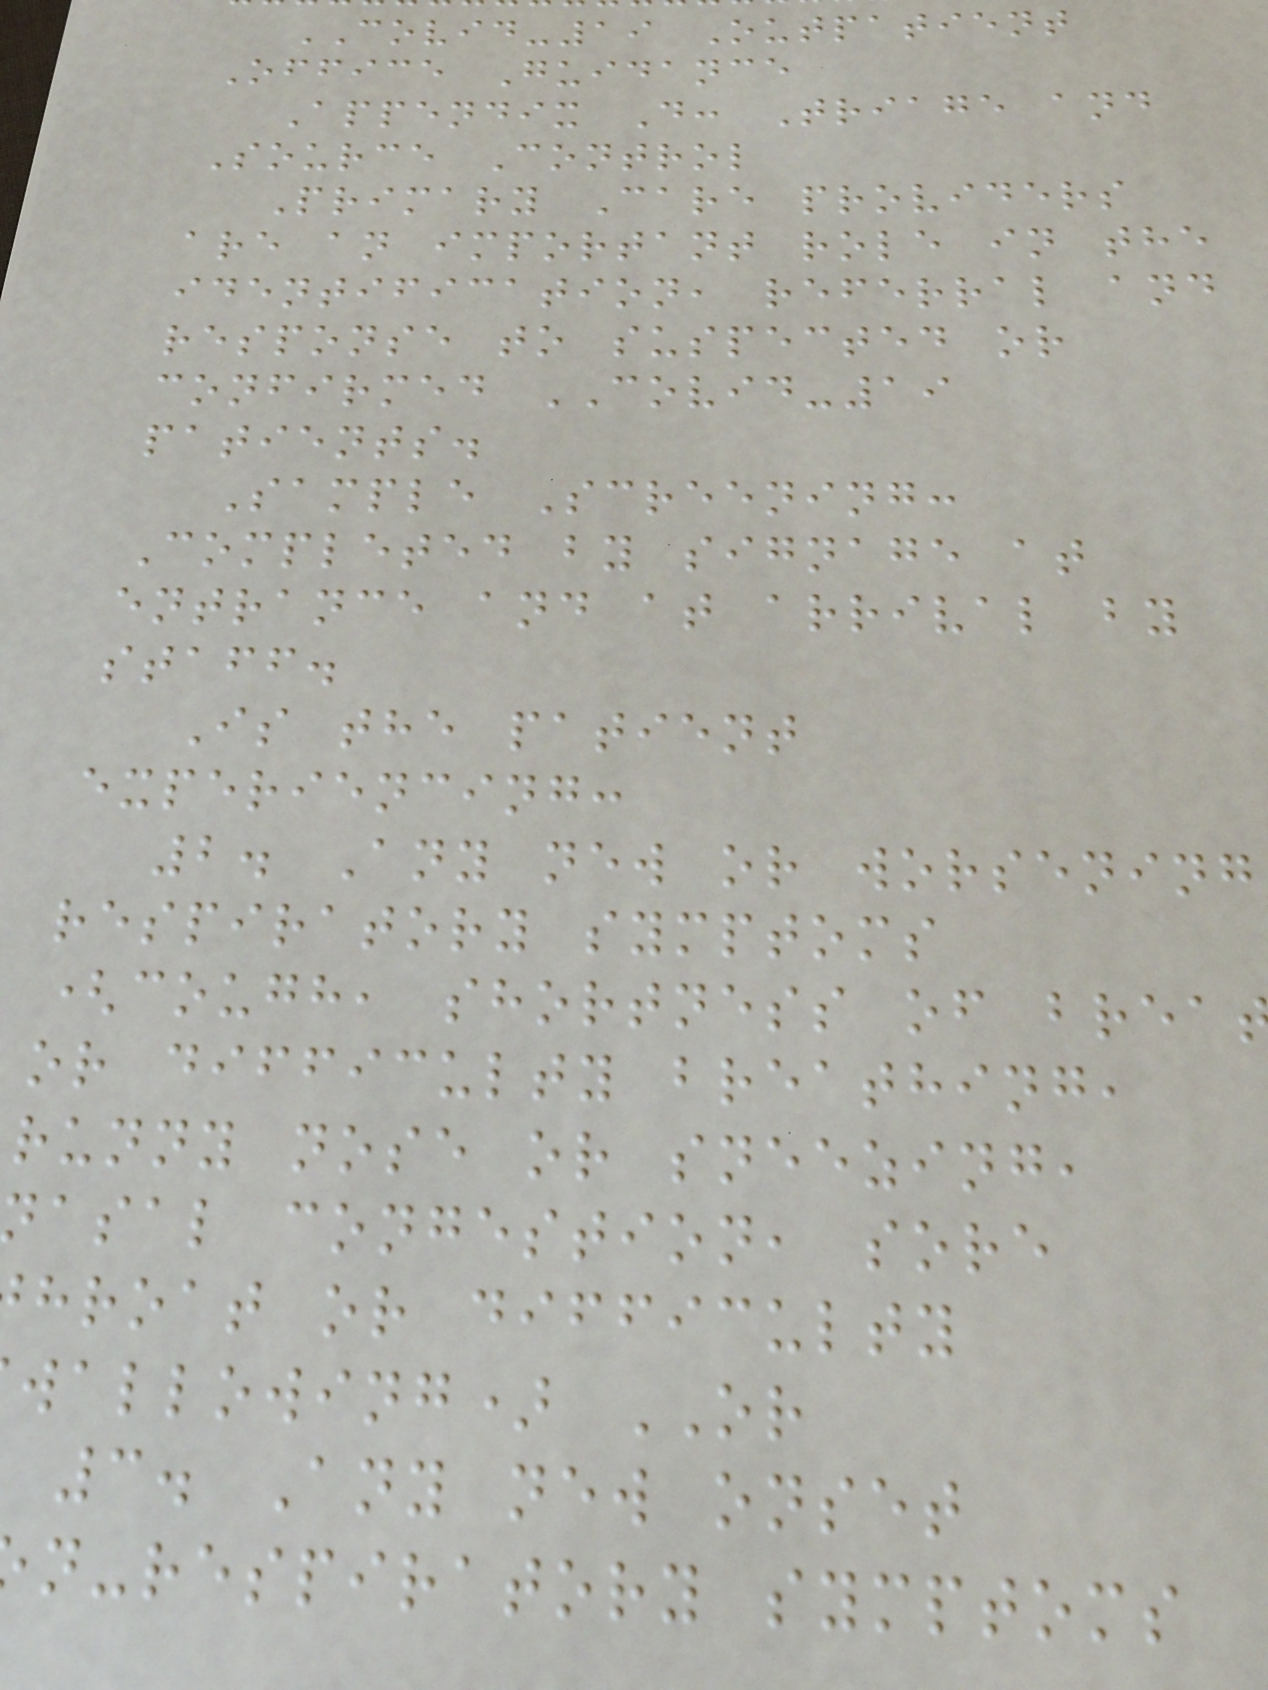COVID-19 Outpatient
Office Guidance
Appendix D: Triage and
Source Control
Primary Care providers
are an important role in the
identification, referral and
response to suspected or
confirmed COVID-19
patients.
Sample Screening:
Completed by signage at
entrance and at arrival by
staff.
Is the patient
experiencing:
2. Any new or worsening
respiratory symptoms
(cough, shortness of brea
or difficulty breathing,
runny nose or sneezing,
asal congestion, sore
hroat or difficulty
wallowing) OR
3. Any new onset
n-respiratory symptoms
